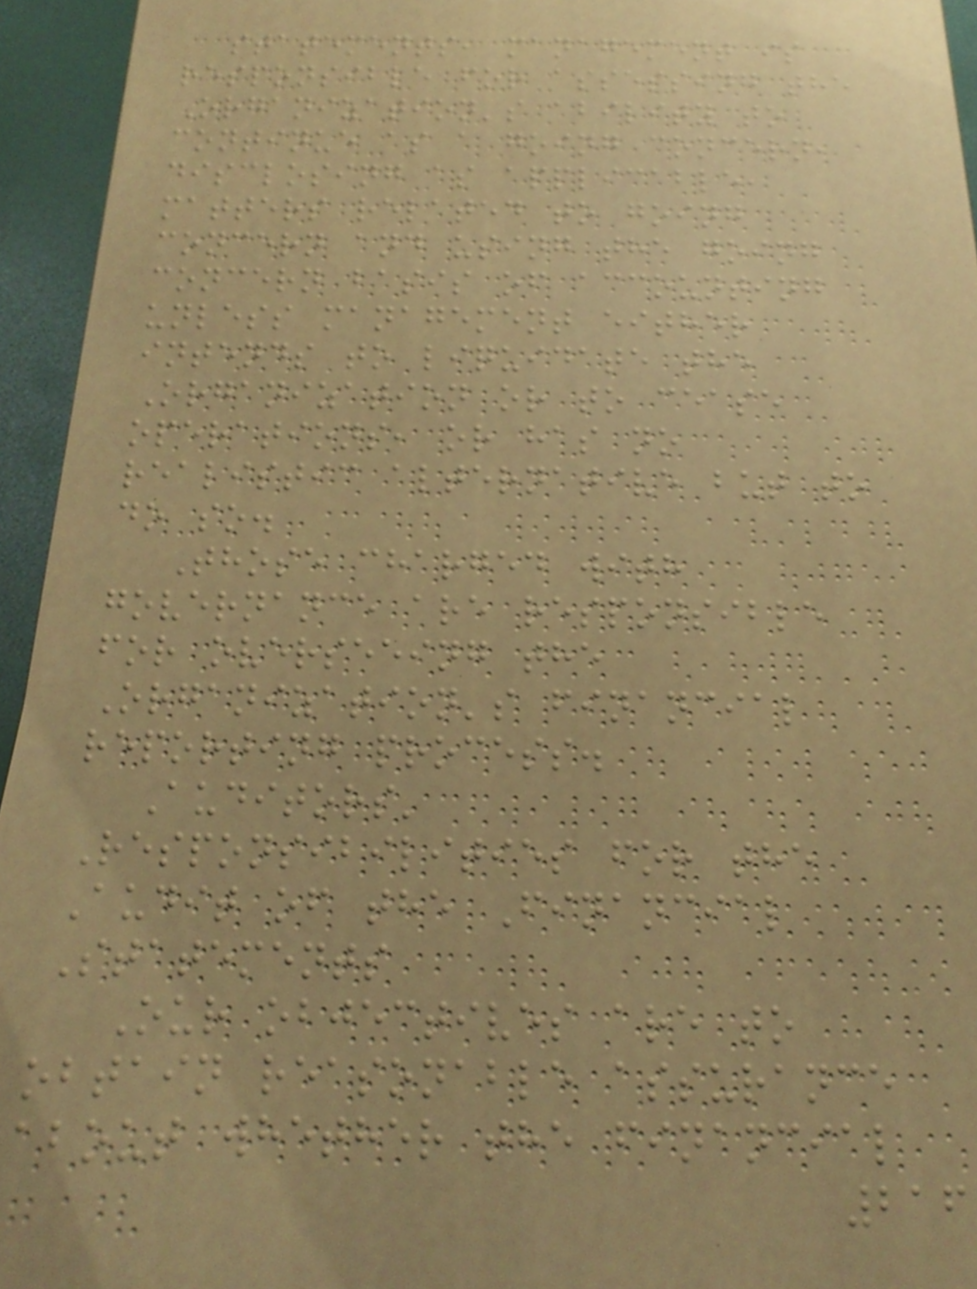statements, management is
responsible for assessing the
Organization's ability to
continue as a going concern,
disclosing as applicable,
matters related to going
concern and using the going
concern basis of accounting
unless management either
intends to liquidate the
Organization or to cease
operations, or has no
realistic alternative but to
do so.
Those charged with
governance are responsible
for overseeing the
Organization's financial
reporting process.
Auditors'
Responsibilities for the
Audit of the Financial
Statements
Our objectives are to
obtain reasonable assurance
about whether the financial
216
